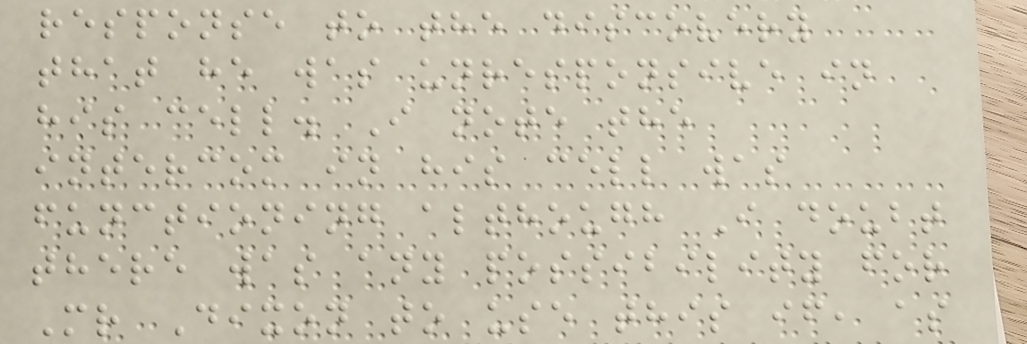response to the discovery
that he was unresponsive in
his cell. I note the
intercom in his cell was
functioning although I doubt
there was any possibility for
Mr Dixon to use this if, as
